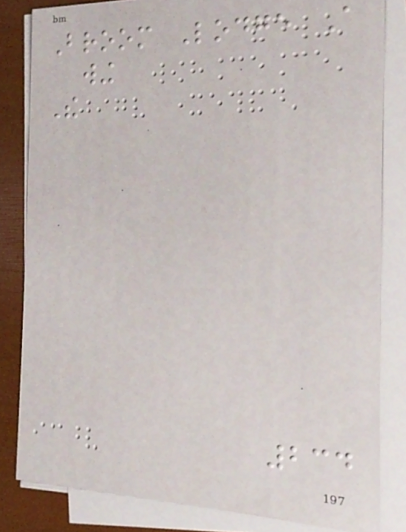Broom Lodge A
wing
The
234
